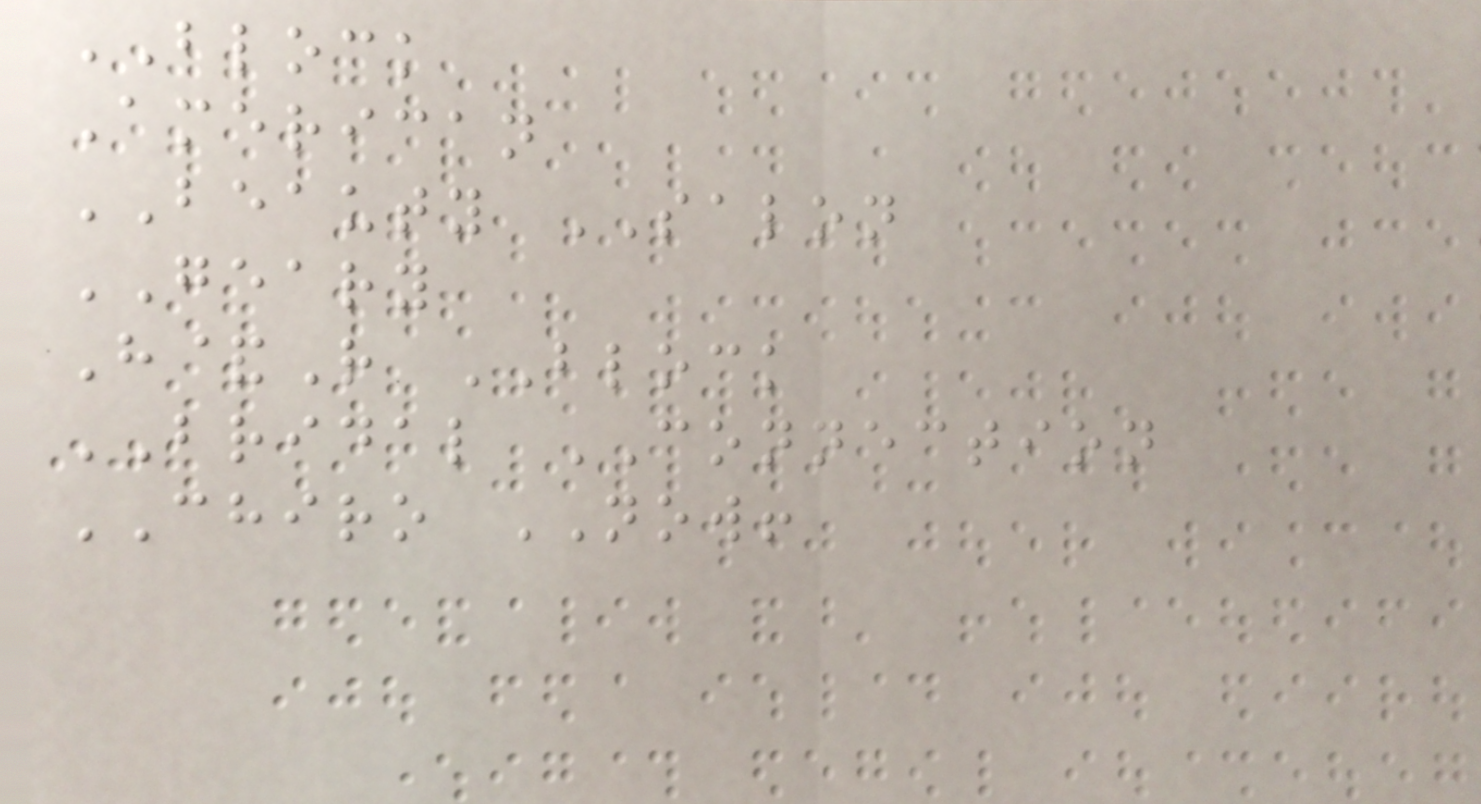BLOCK
American
BEAUTY SALON
GEARY
H&R BLOCK
BRIDAL CONNECTION
CHIRO NOW!
